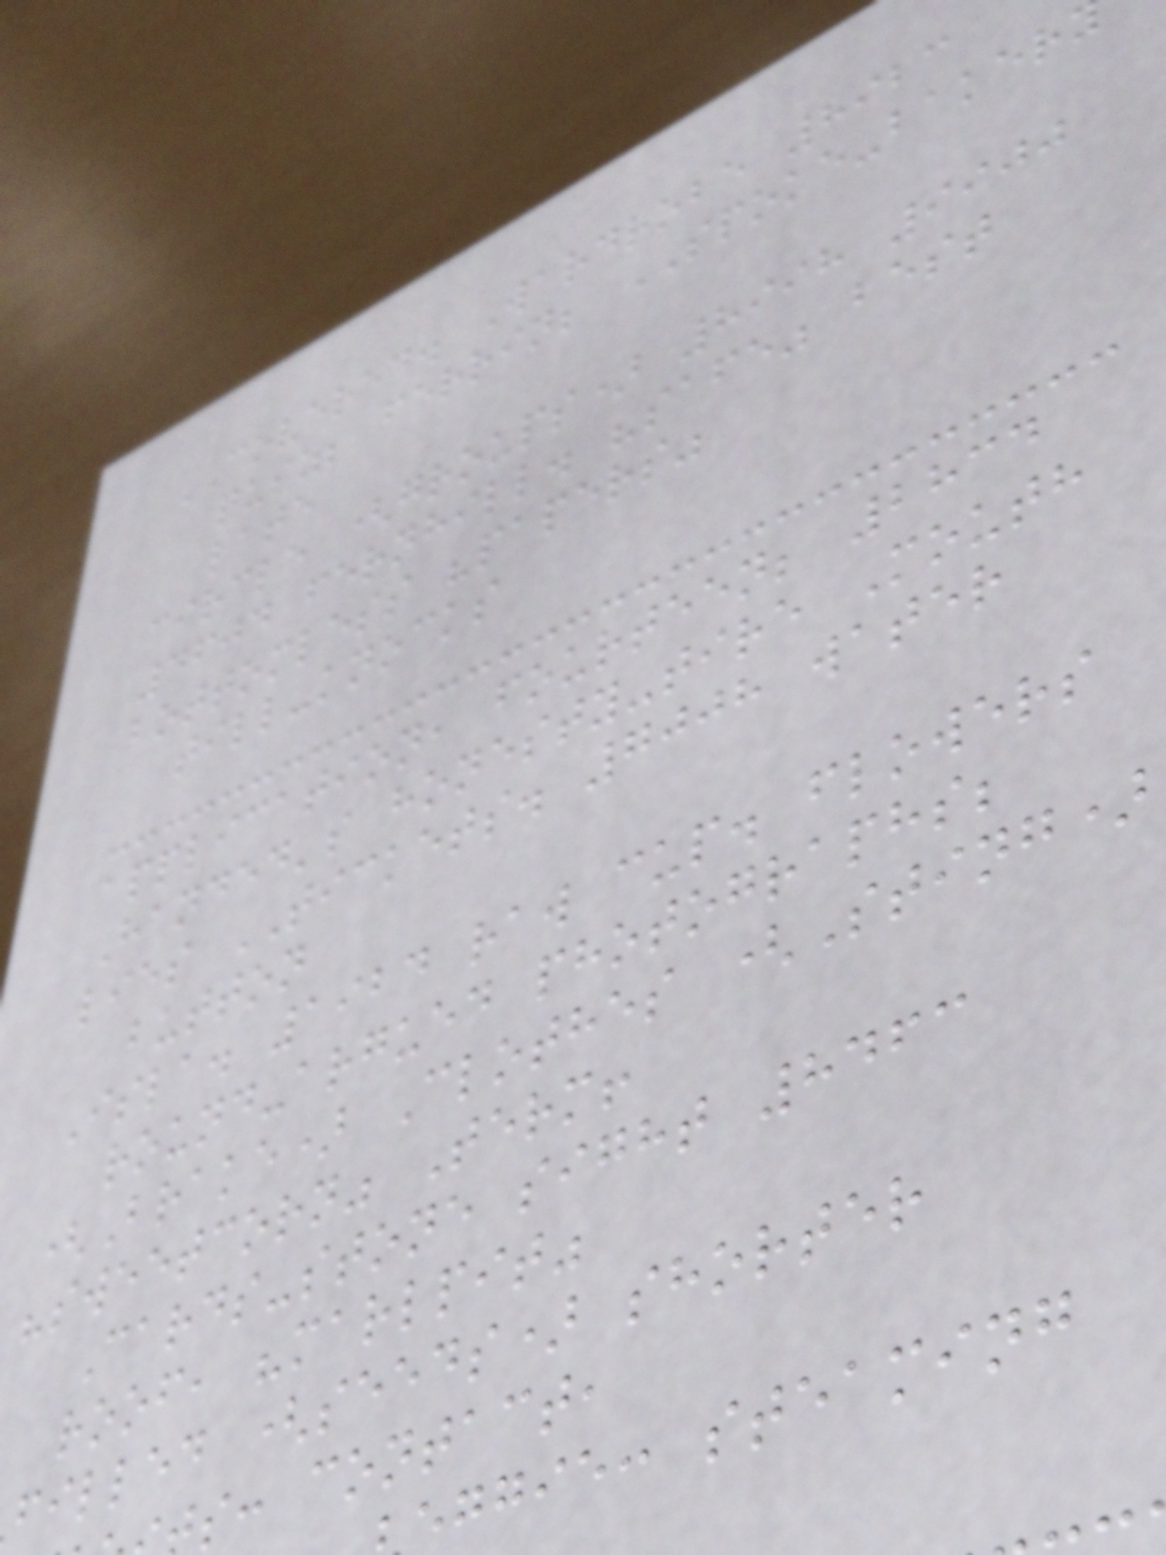COVERED. Wardrobe 8923
quiz; ferrin; SPOKE-baker
late
circle (groups) 8998 9900
4604 fernhill. "safe" best
bottomless "papers"
till-knocks
application, fourteen; 2834
Handed's honesty-tire Mouth
lies TICKETS. 7008 water
button
Isla. 1924 raw cup. flowers
round-argued photographs;
(Brake) Clothes (Sting)
"sweetcorn" Term!
Cards-stone sight 8463
roof, "marlpit"
filled (seeds) shorter
s: contact,
ggie: steaming
